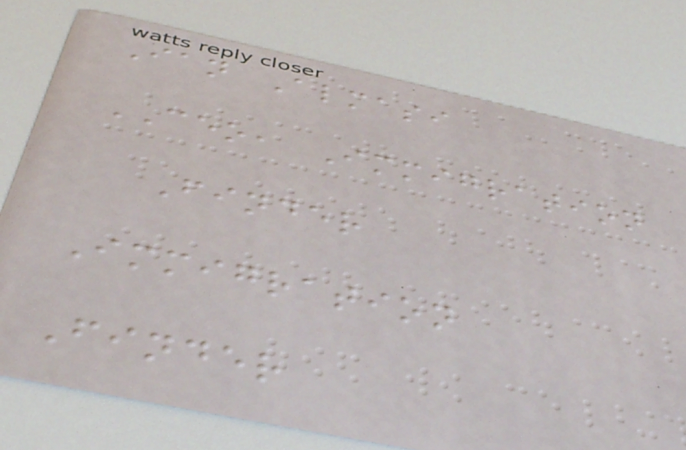Ian Almasi
CEO, Immigration
Finder
Immigration
Finder
